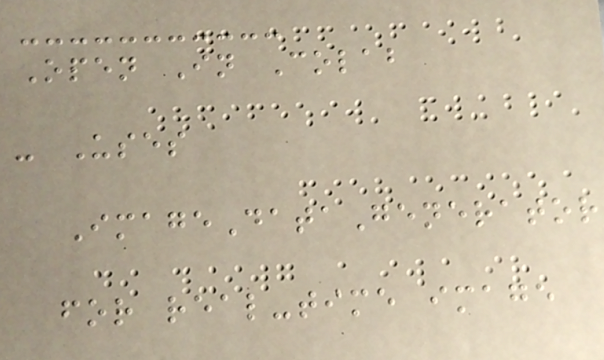Open In Colab
- Uses
ImageDataGenerator
for real-time image
